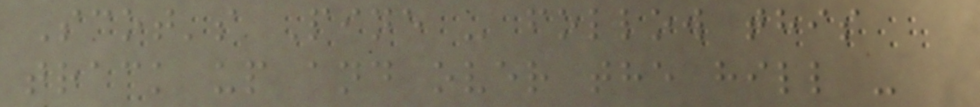Scot's Pine - follow this
track up and over the hill -
